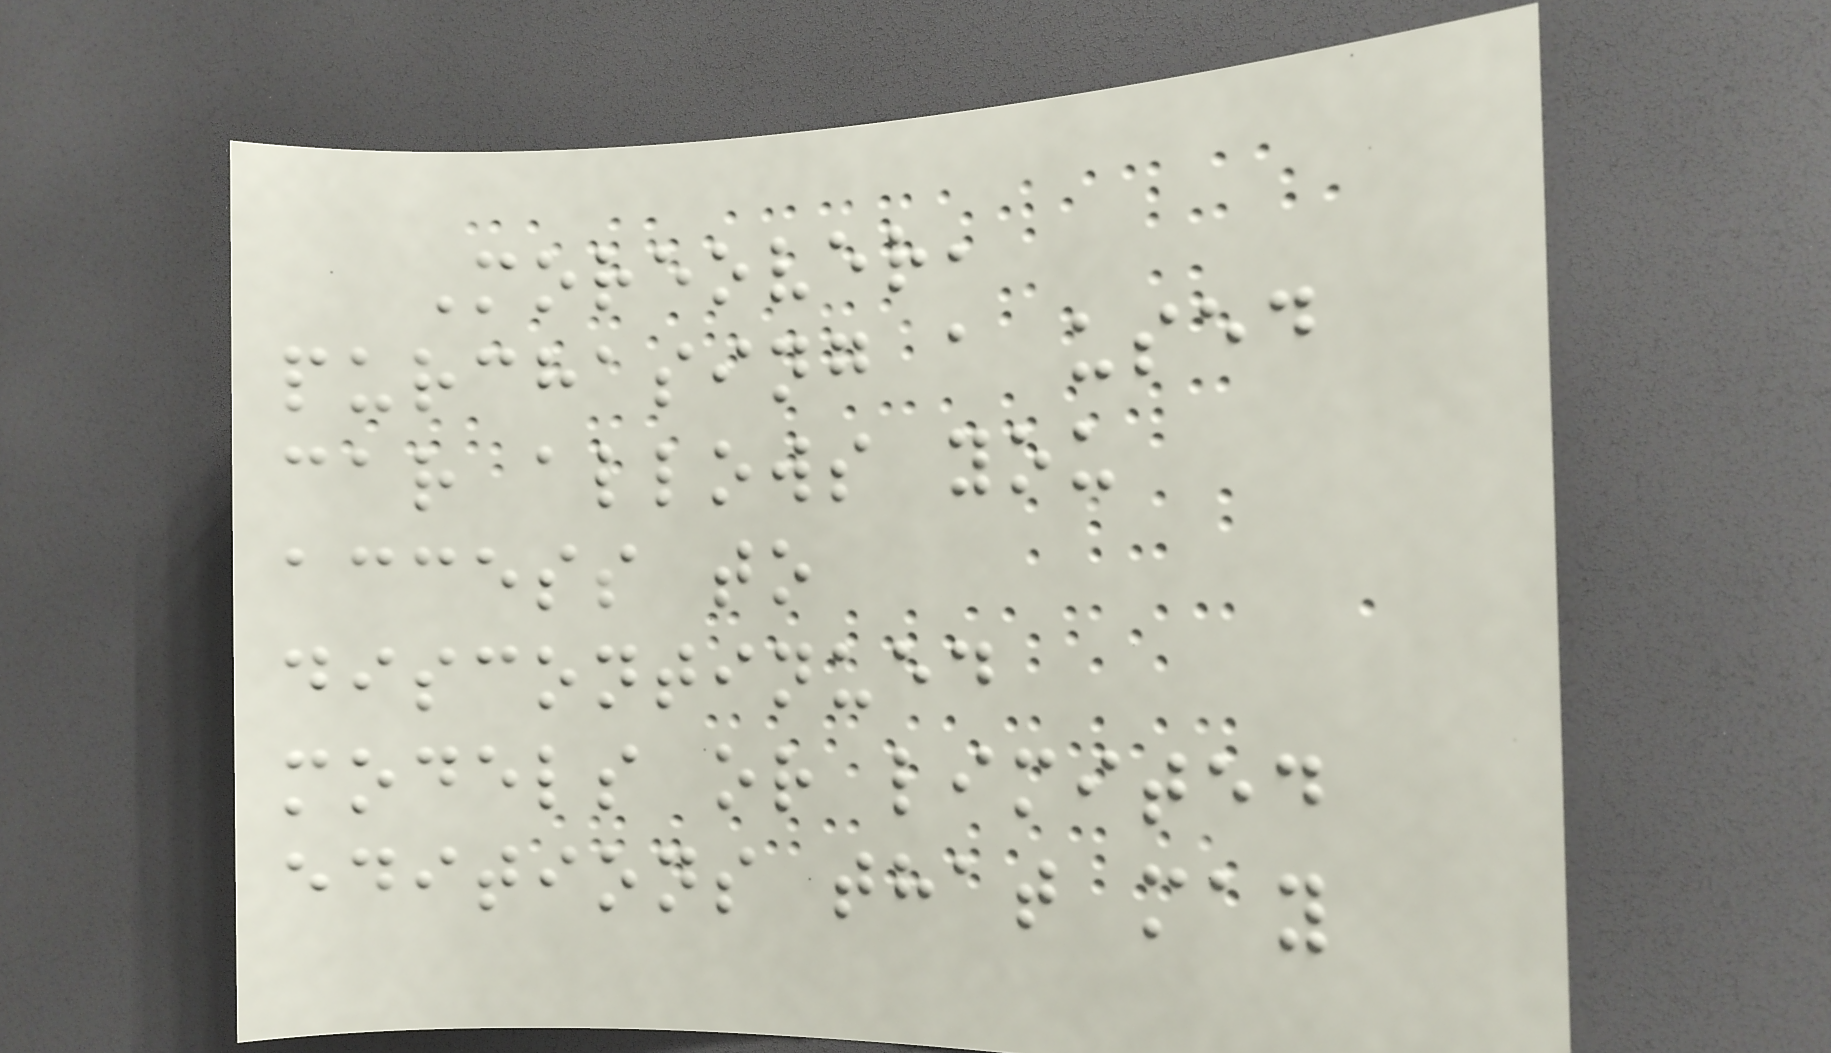Moreover,
purchasing a used
car allows you
access to
discontinued
models or limited
editions that may
